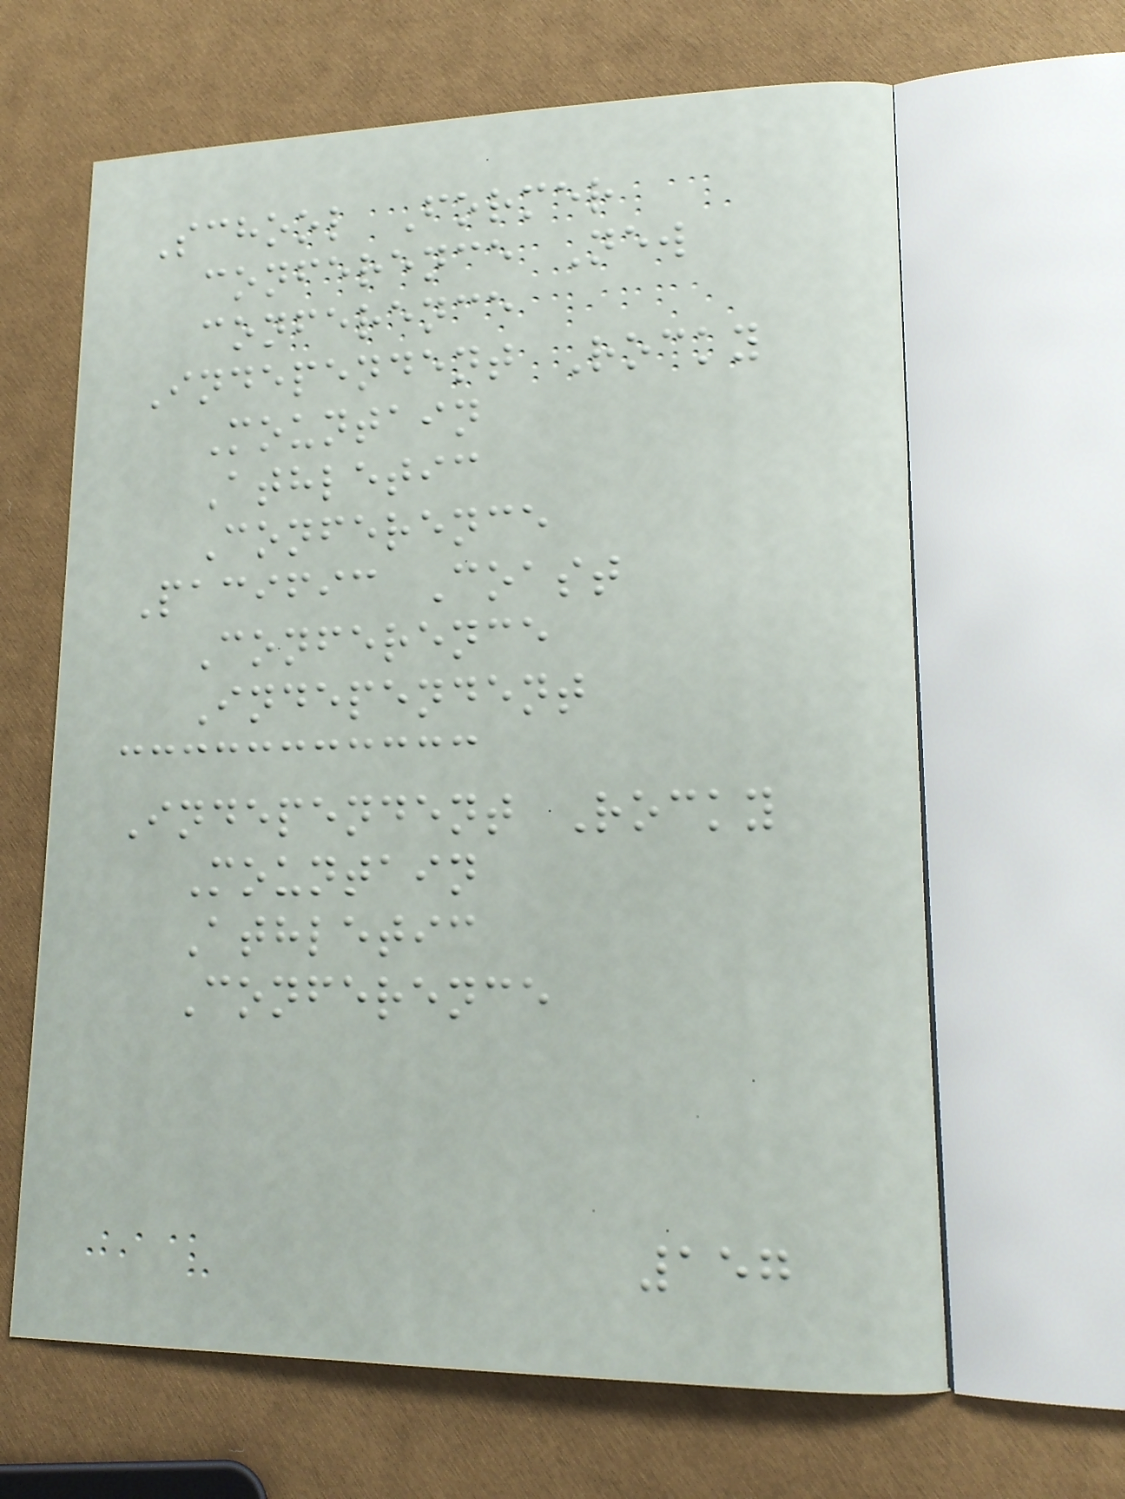School Former
conference New
conference
Independent Rocky
Mountain
Athletic
Conference
Pacific Coast
Conference
Independent
Independent Rocky
Mountain
Athletic
Conference
157
